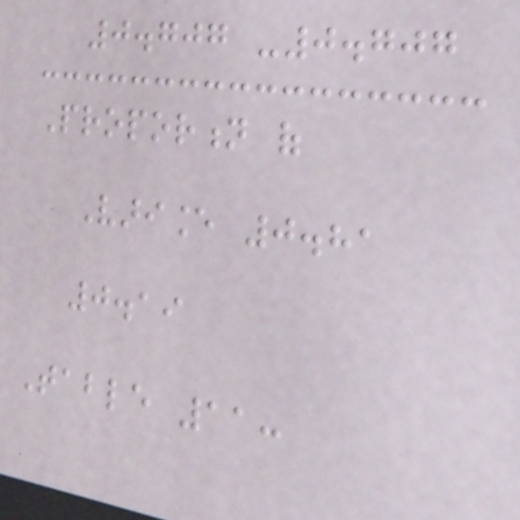0.707 -0.707
Proportion of
Variance 0.81
0.19
Table 11:
